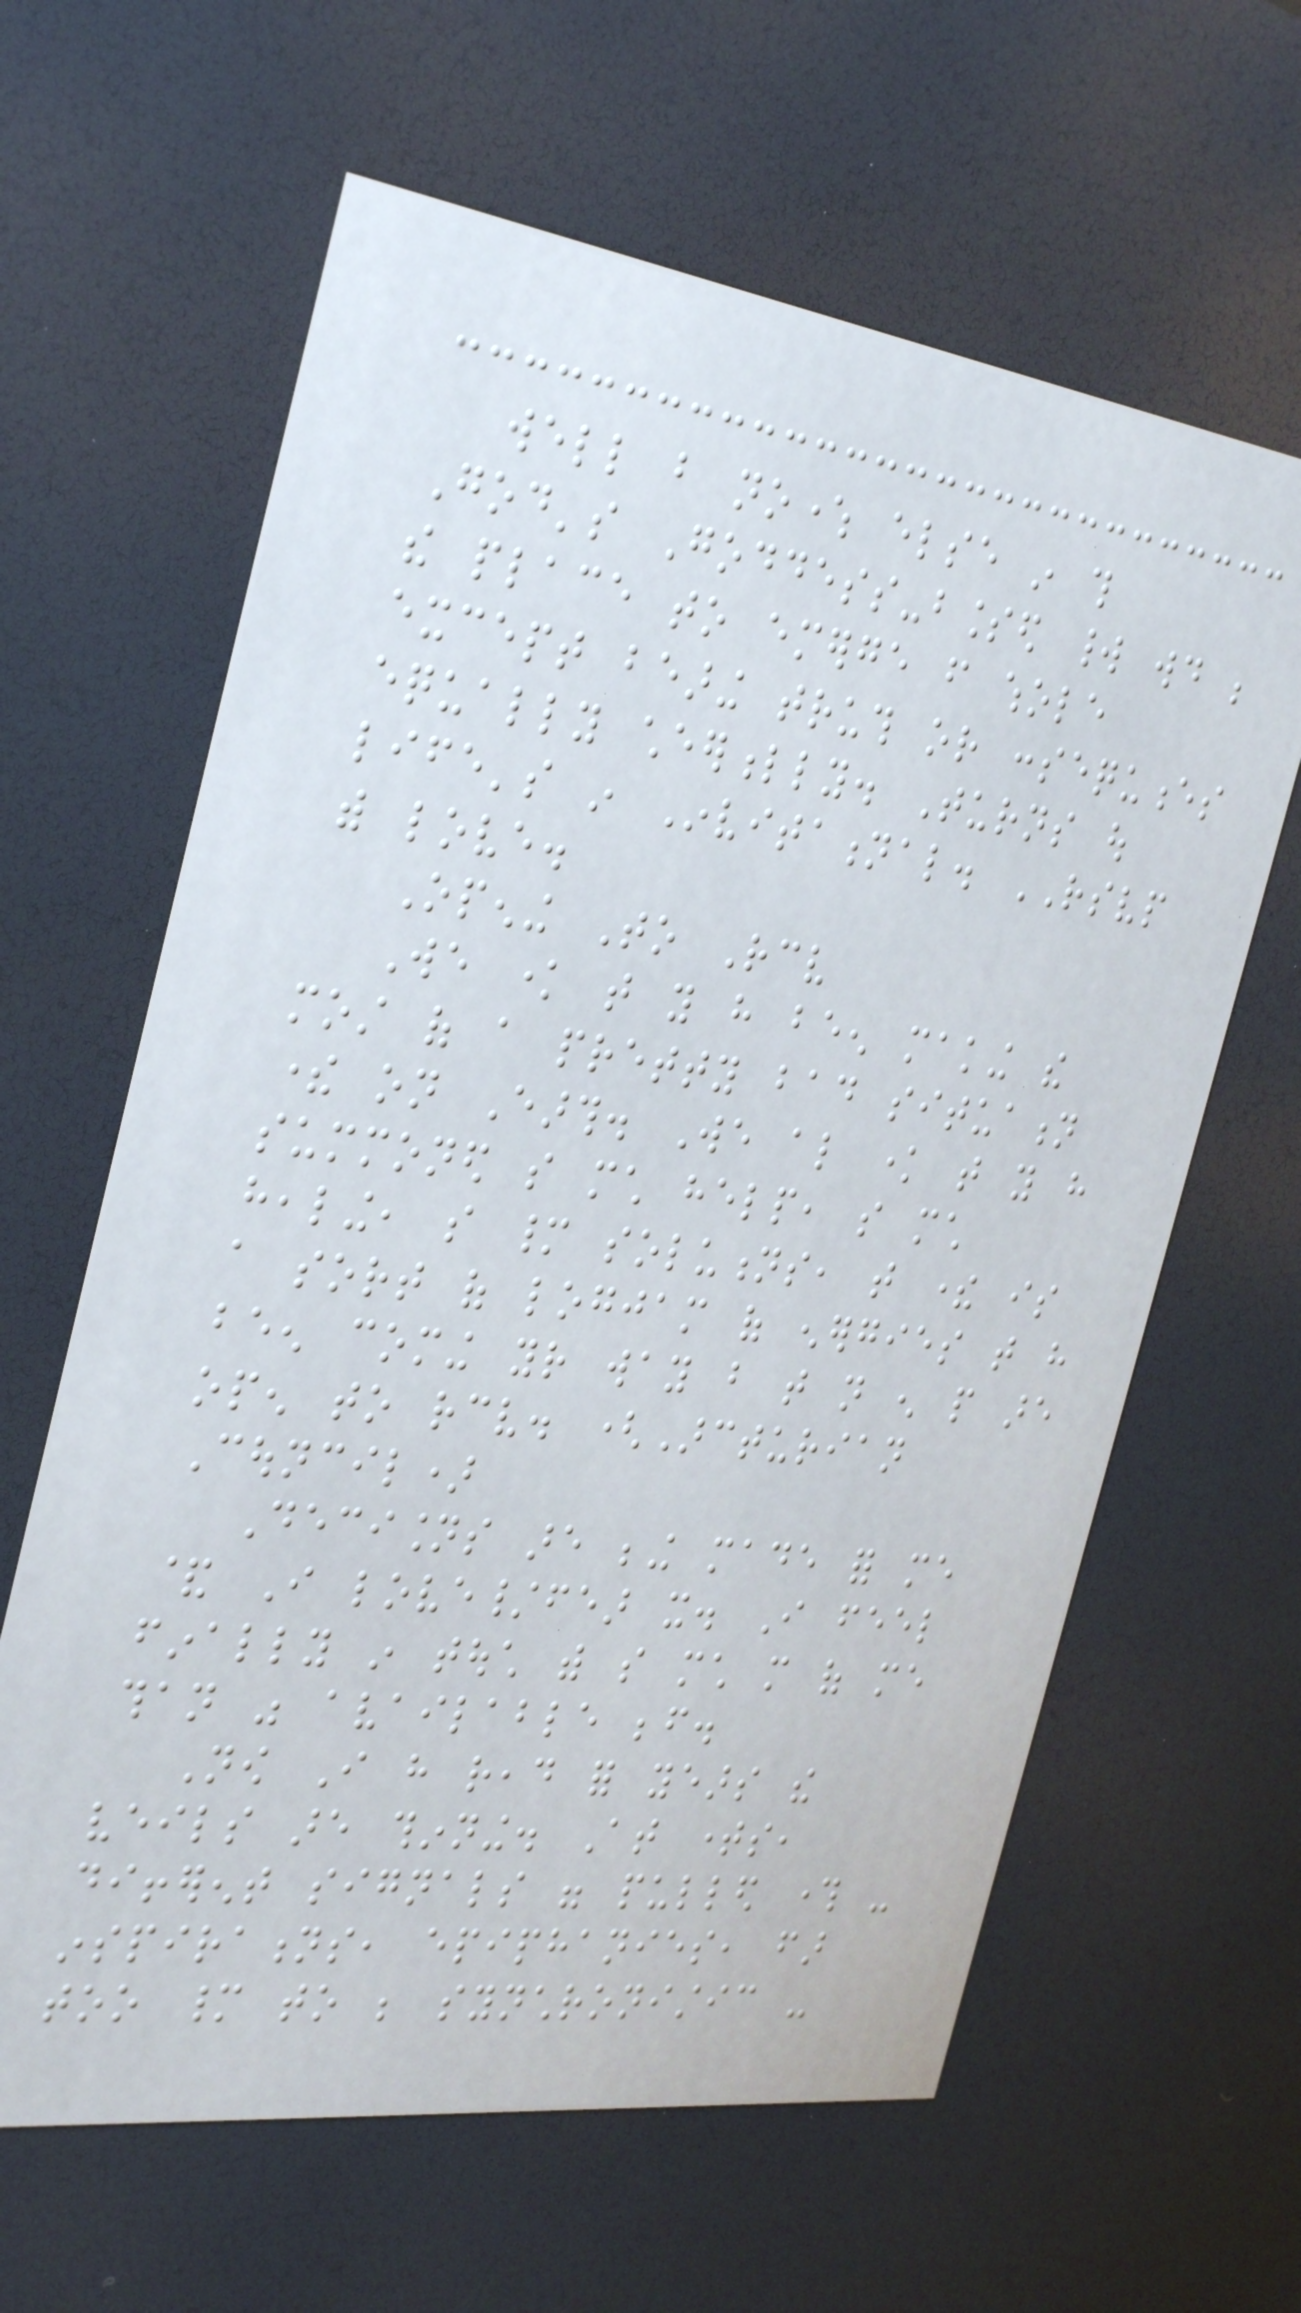well but nowhere else in this
God's Goddess-blessed world would be
the place to emerge from whole
except bearing truth or consequences
equally cheerfully. Turns out
life's in Invitational. RSVP
with love.
Opening To Receive
We know that you have been making the
most of a pretty bad situation
there on Earth. We also know that you have
summoned so much help, so much
healing, so many solutions, that there is
a sort of logjam of energies that have
been coming your way but that not enough people are
open to receive. (Arcturian
Council)
Decisions are being made for me
& I love/fear it. I feel
finally in touch with so much more of me
than was available before.
Now I have read for years the
veils are thinning. At times,
different signals were pulled through -
inspirations, epiphanies, far
too many to be synchronistic -
